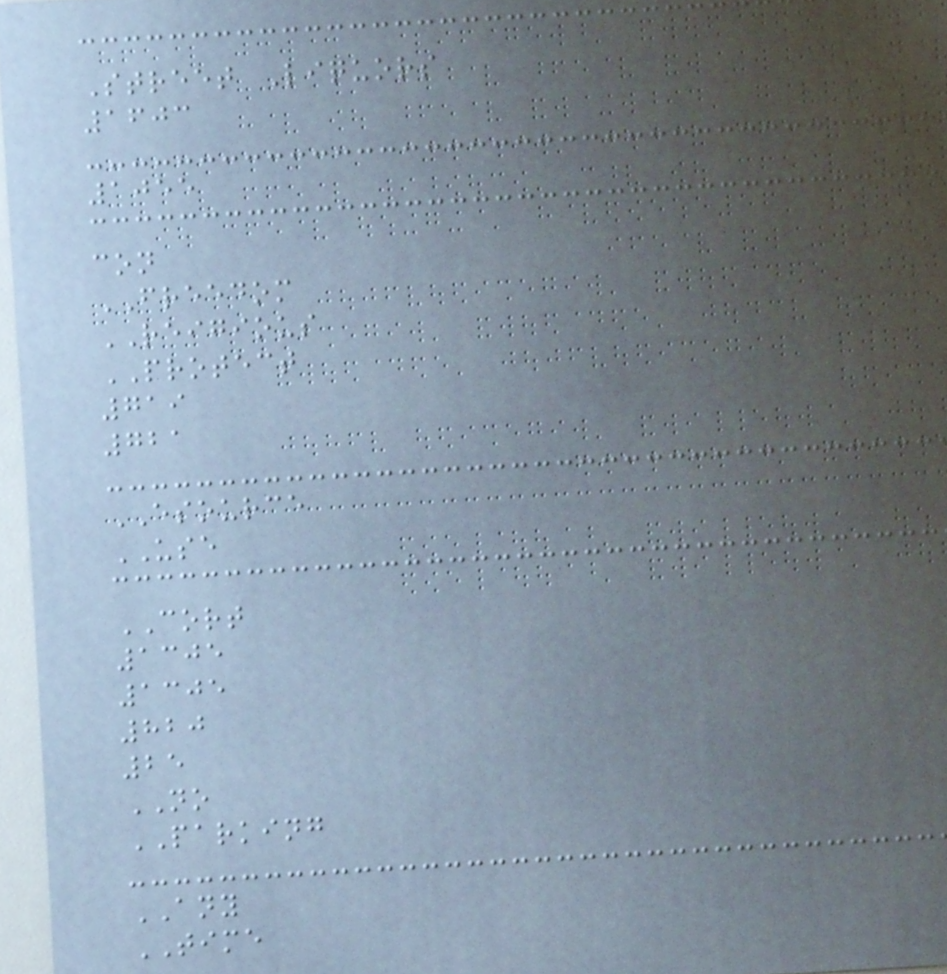Street Liquors
1603
1055
con
FREEDOM
REIGIOUS
PROTECT
719
721
ESOURCE
USE
CORT
1305
1305
820
25
NO
PARKING
ANY
TIME
